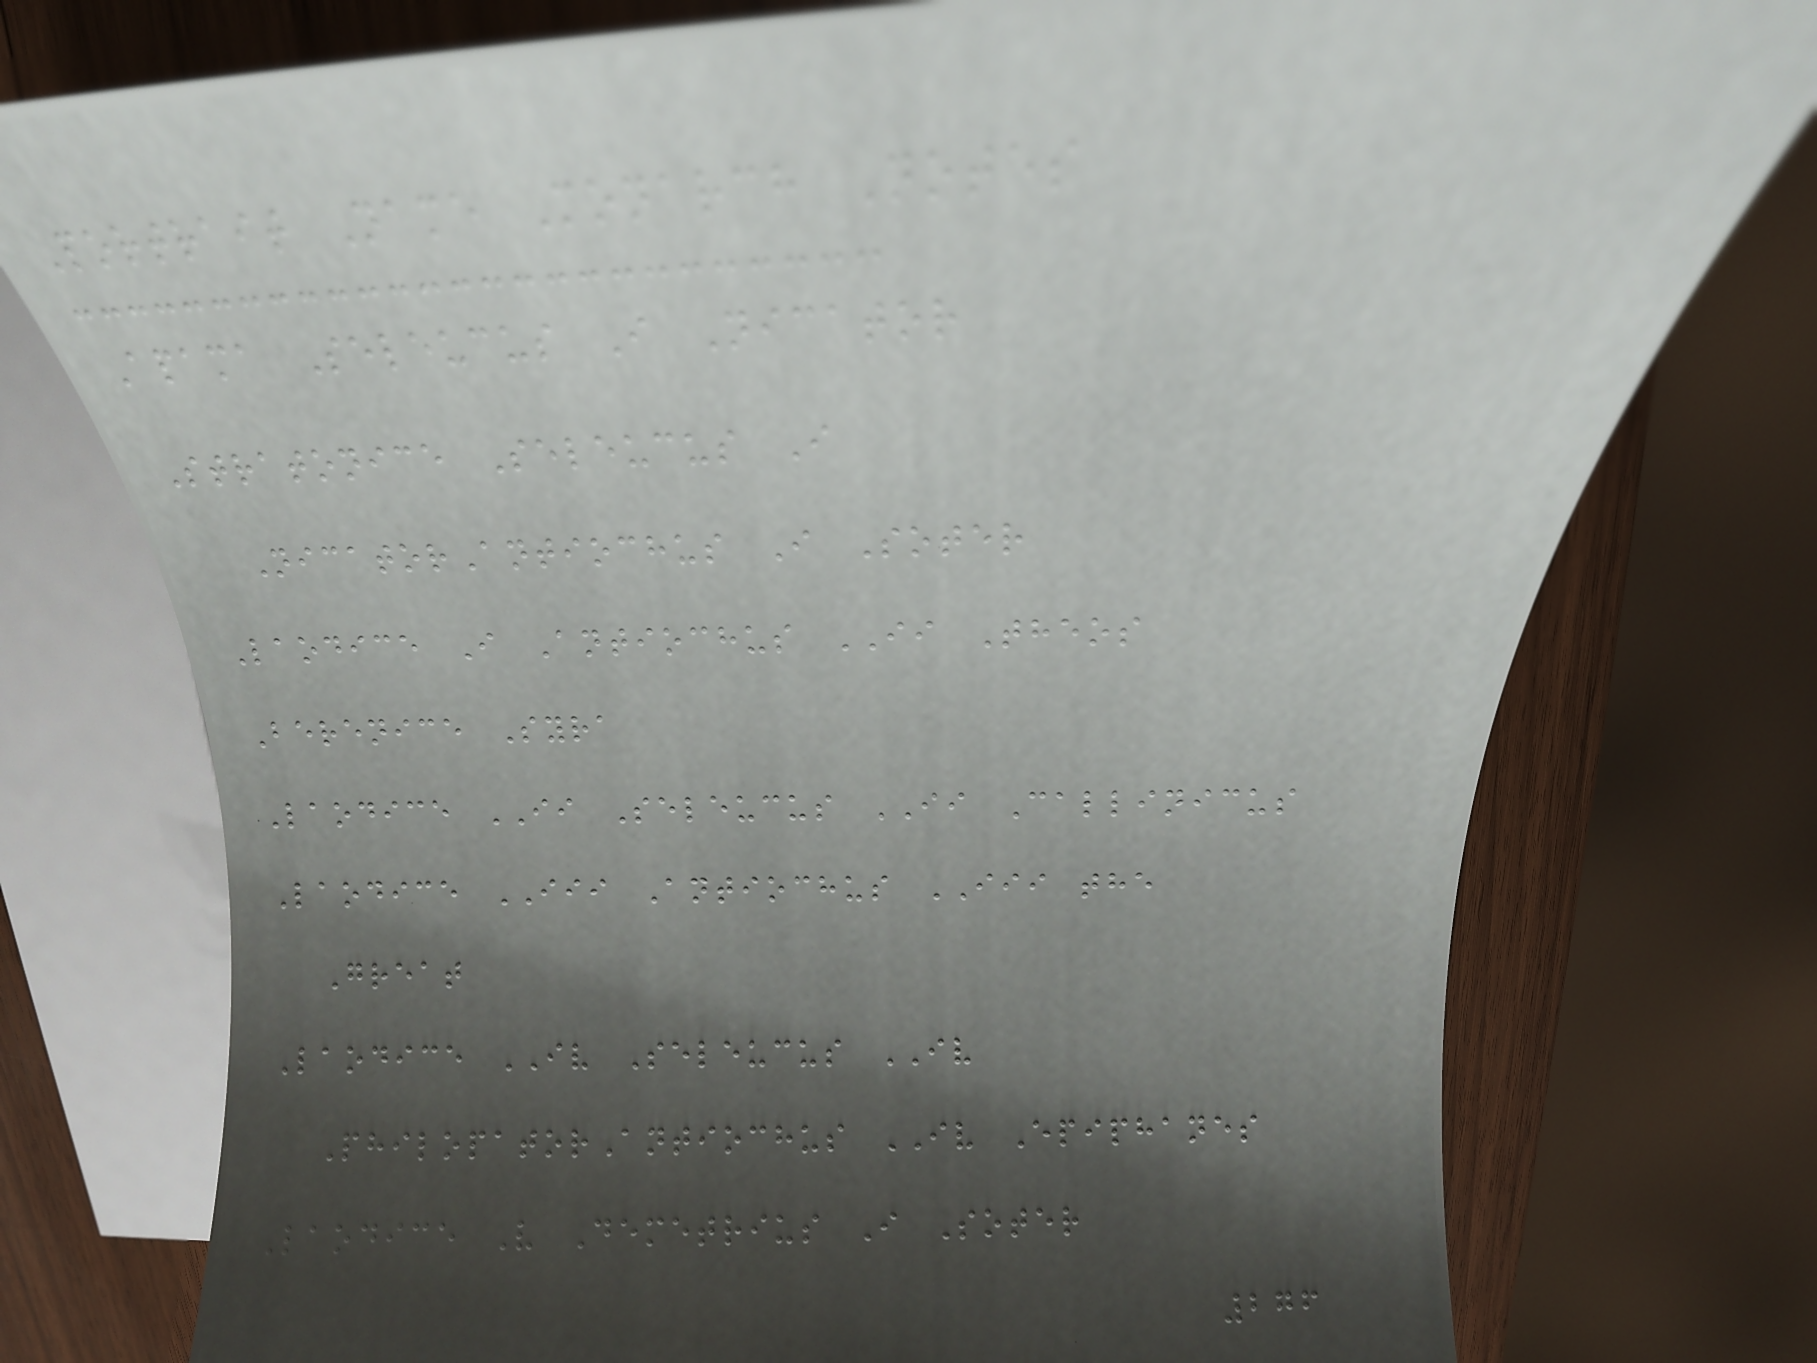Portrait Name Monarch Notes
Apama Seleucus I Nicator
Stratonice Seleucus I
NicatorAntiochus I Soter
Laodice I Antiochus II Theos
Berenice Syra
Laodice II Seleucus II Callinicus
Laodice III Antiochus III the
Great
Laodice IV Seleucus IV
PhilopatorAntiochus IV Epiphanes
Laodice V Demetrius I Soter
276
